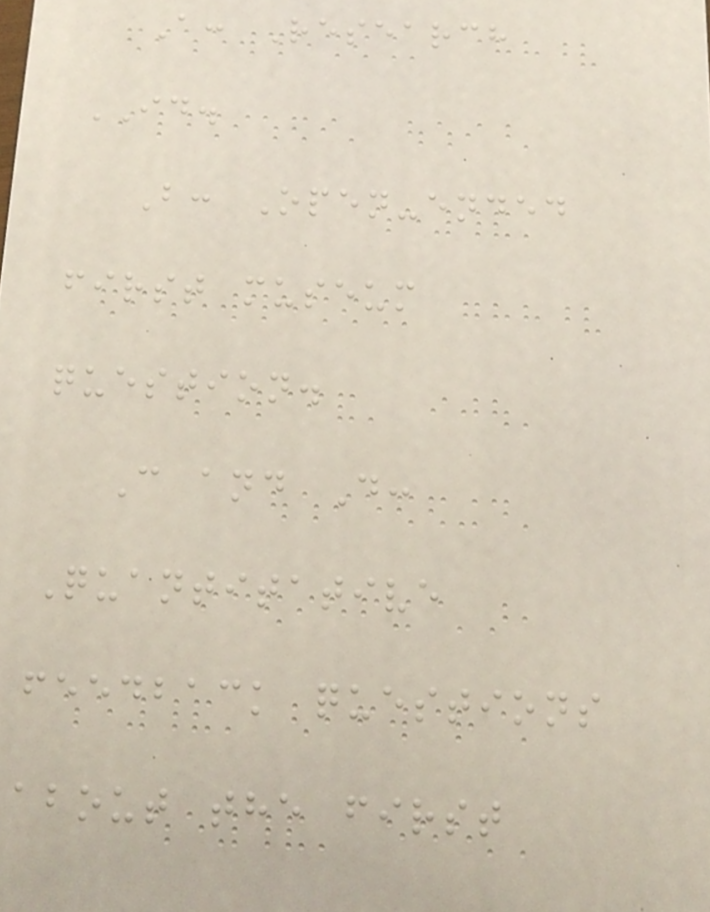A: Research
ID.
B: Open-ended
first museum
question.
C and D:
Quantitative
feedback questions
about the first
